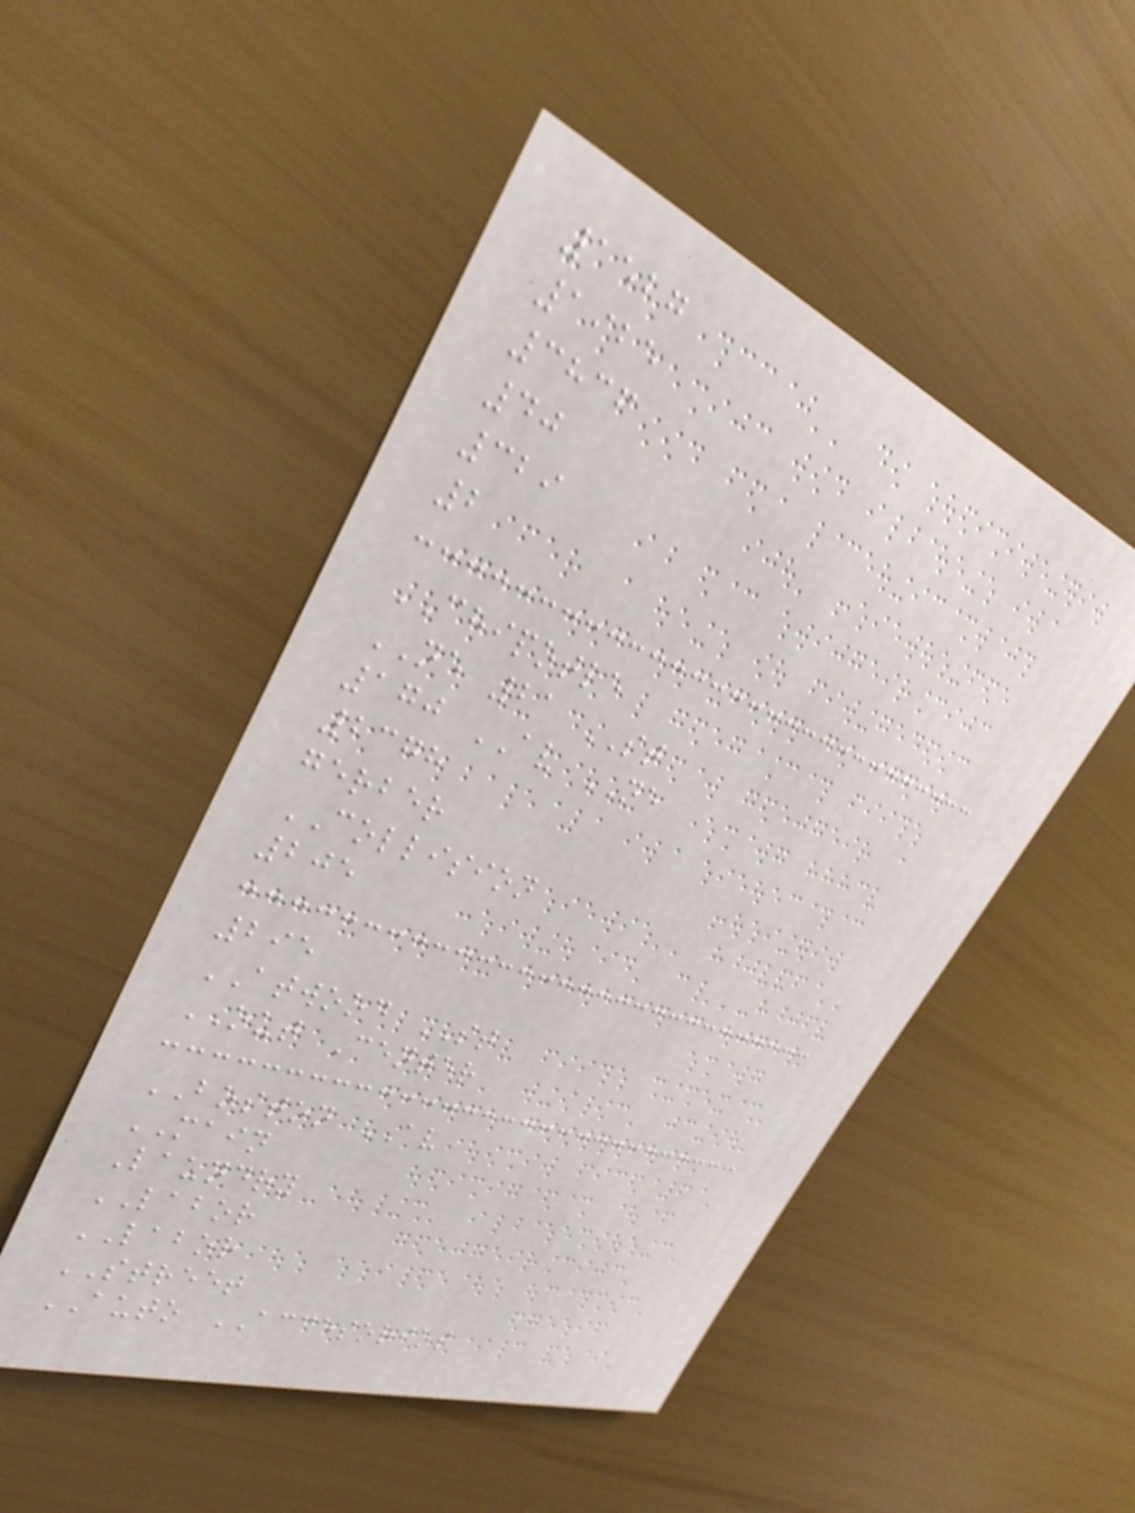1527
1925
3836
40
329
2
CHIPOTLE
NE 21 ST
170 AV NE
2378
gerber
COLLISION
205
295
ATWOOD ST
OUT Center
BOSTON AV
MAIN
Laundry
LABOR
LABOR
STREET
AUTO ACCESORIOS
